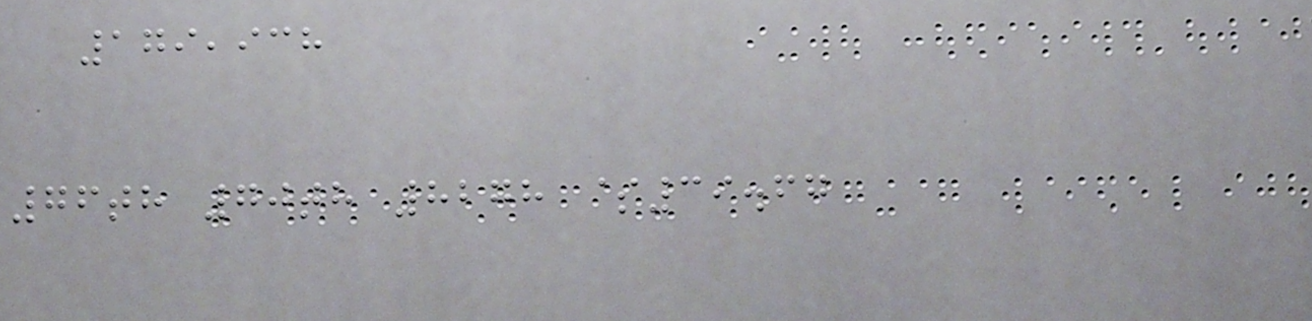179,938
76th 70th 8278 $39.67
